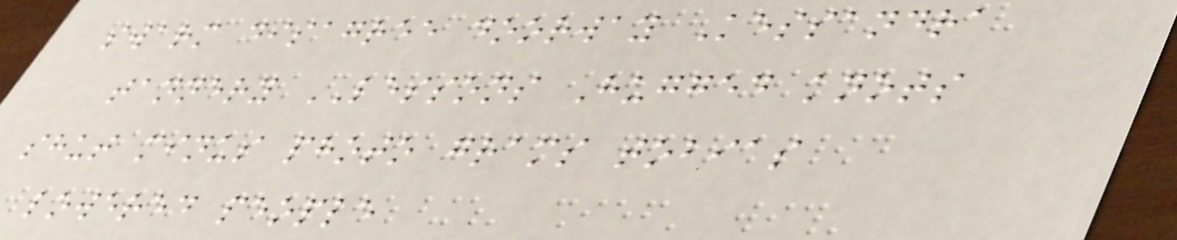swarm disagree doorway Kessandra
tannery LESSONS Hugged knots
shut minus photo grams tobias
lowered people
